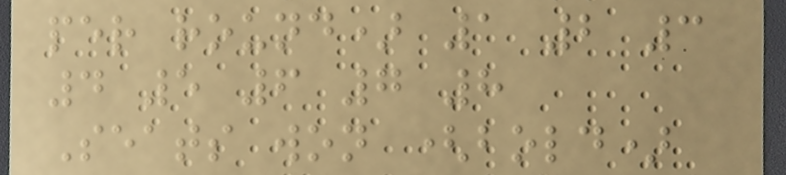per round) 1 2 3
4 5 6 7 8
Seats won (bold)
